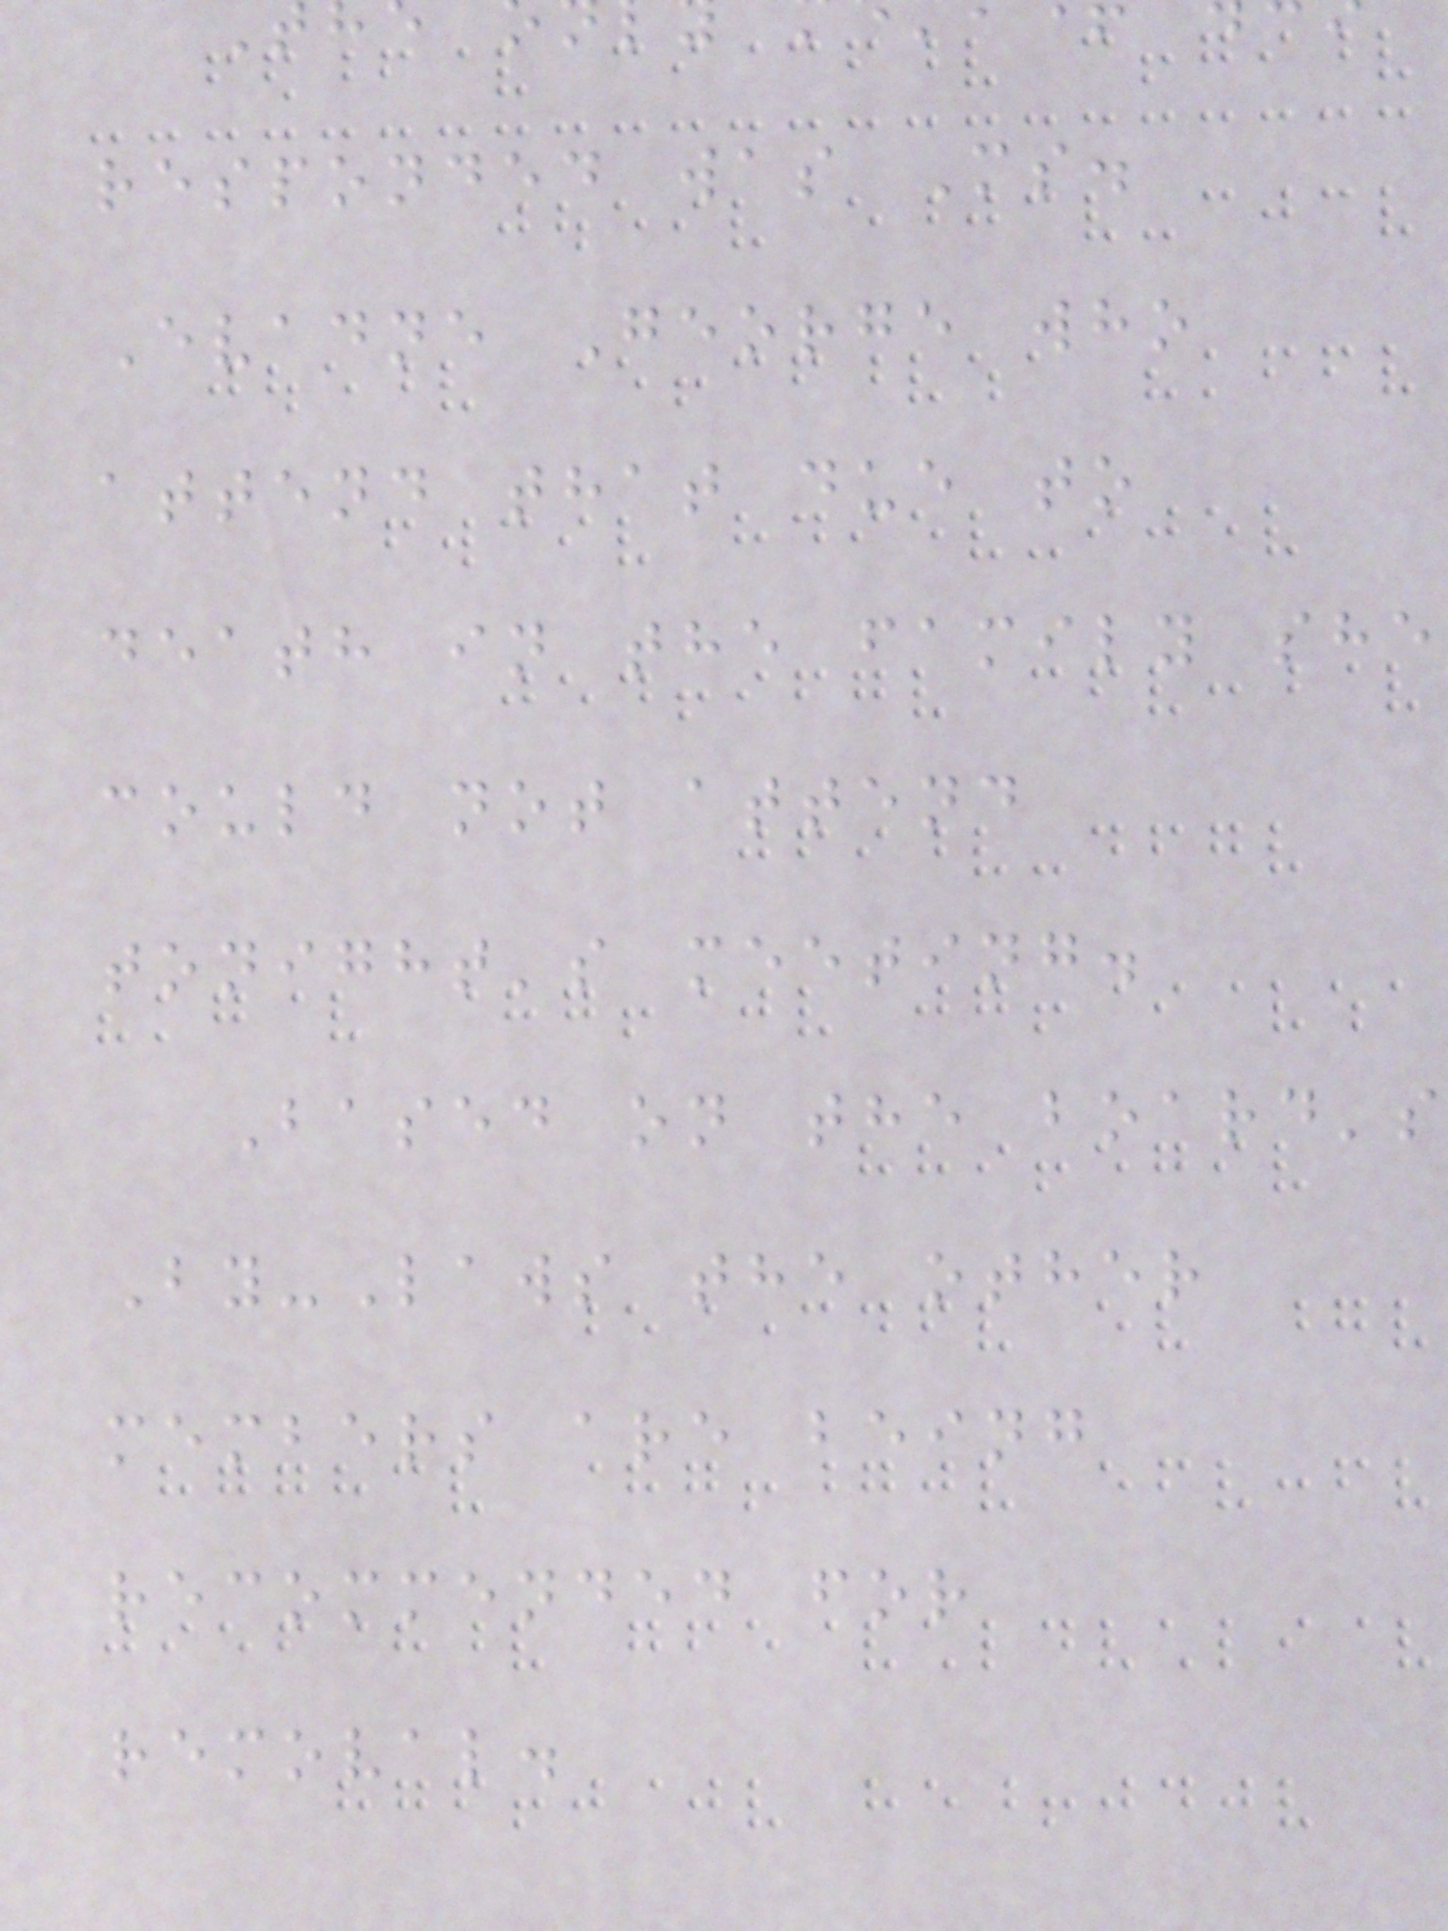responded was Ms.
Evadne George who
attend that due to
death in the family she
could not attend
tonight's meeting.
Based on the board's
By-Laws the other
members are being
recommended for
removal.
